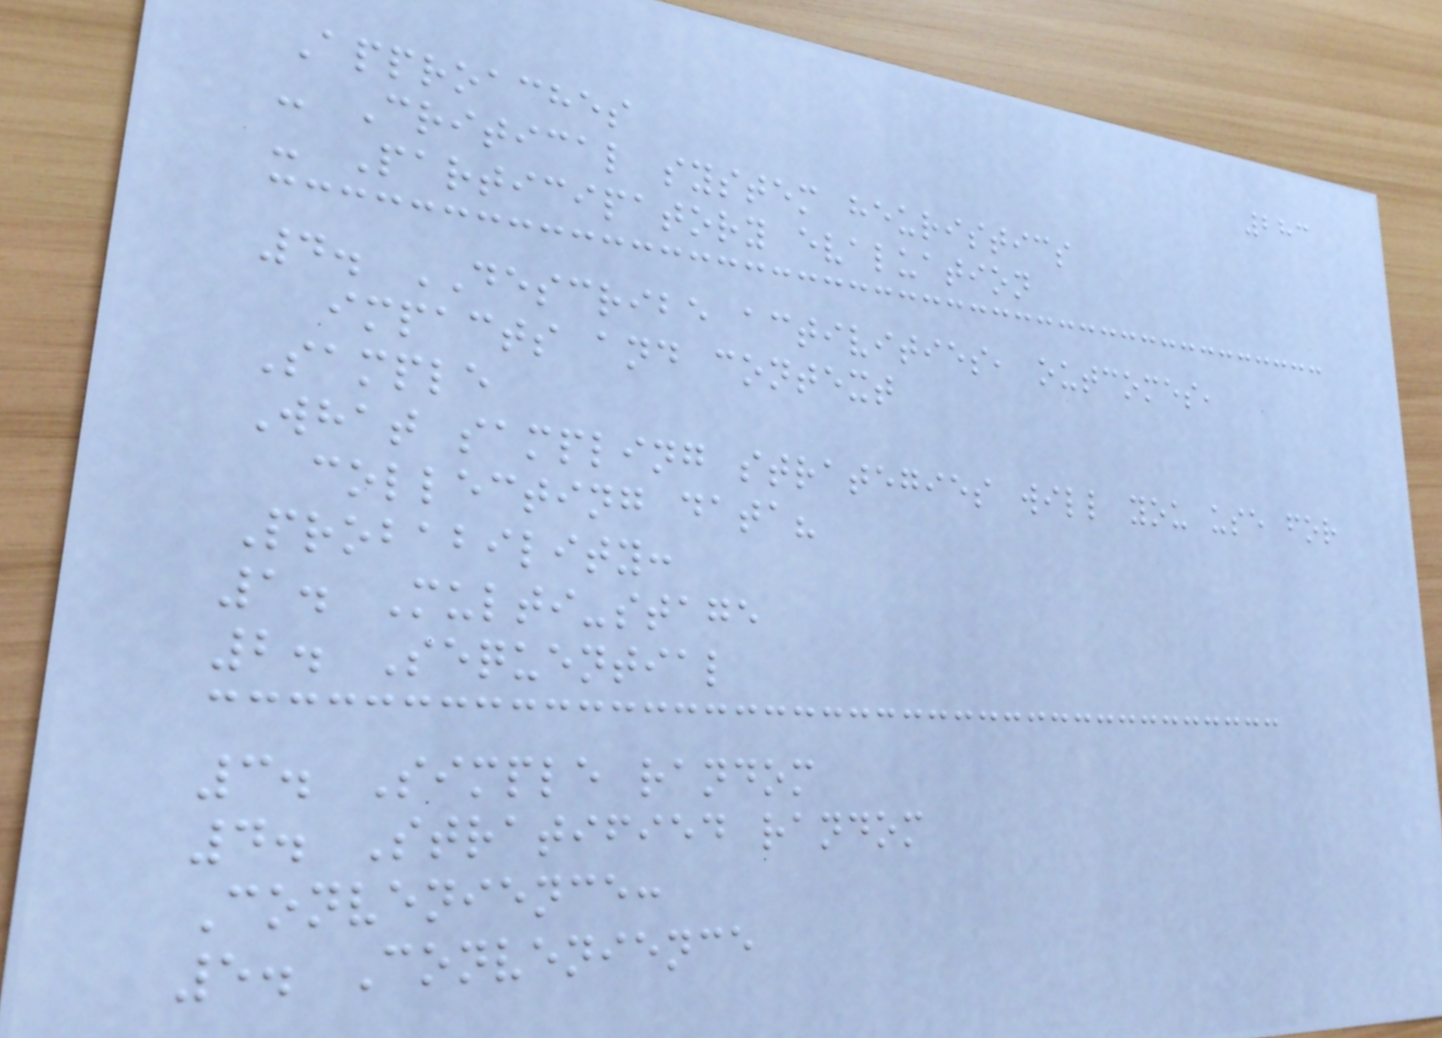283
Approaches
- Critical system heuristics
- Participatory evaluation
4. DESCRIBE activities, outcomes,
impacts and context
Sample
What sampling strategies will you use for
collecting data?
Probability:
1. Multi-stage
2. Sequential
3. Simple random
4. Stratified random
Convenience:
5. Convenience
